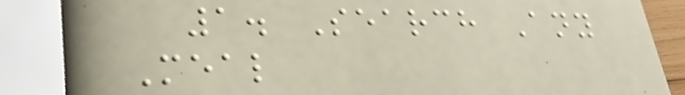1. Search Any
Meal
